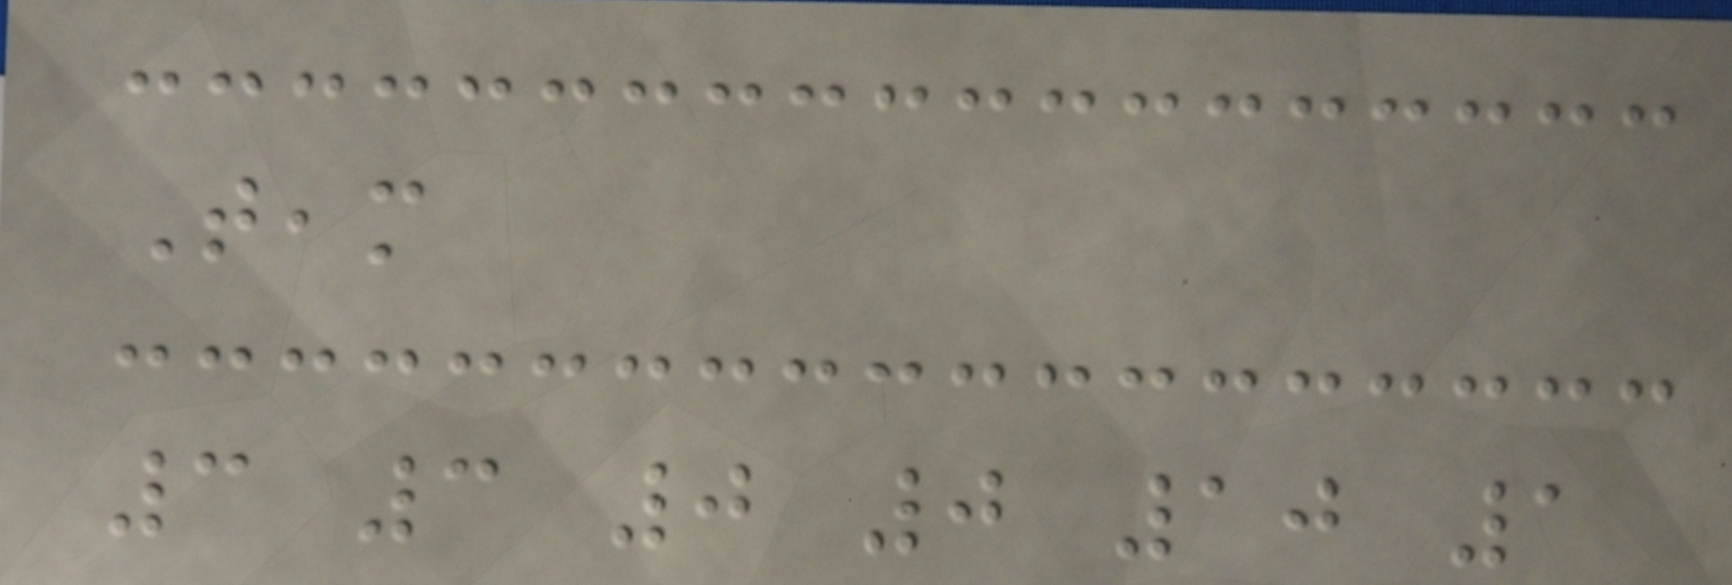Team
3 3 0 0 10 1
